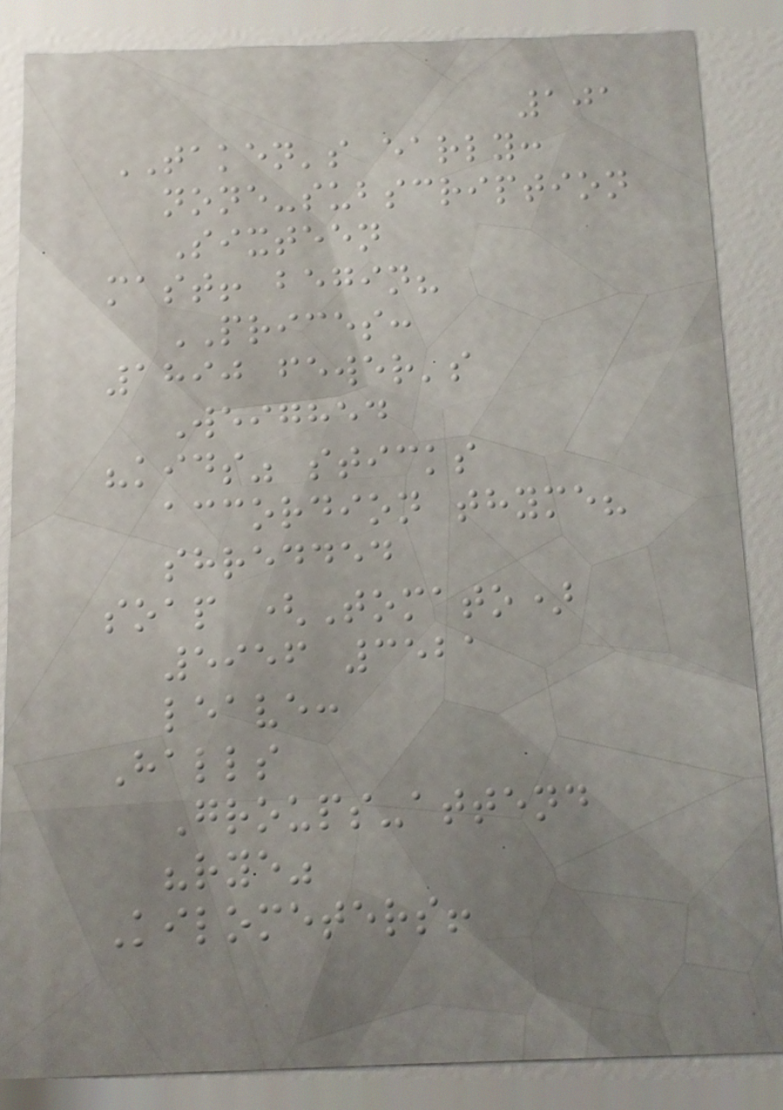101
TAKEN's early:
none-subscription
Sixteen
mast! begin?
PRICES:
1890 fewer's
Weighed
"kids" sticks
accordion thyme?
shredded
soap (Tomato)
5956 3521
leave:
Halls
Groups-attend
"rye"
Kilometers!
